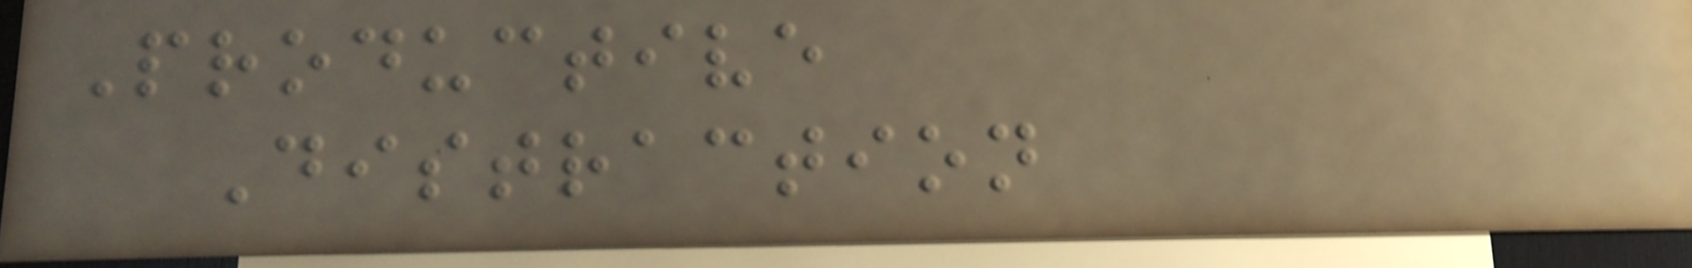Productive
Distraction
